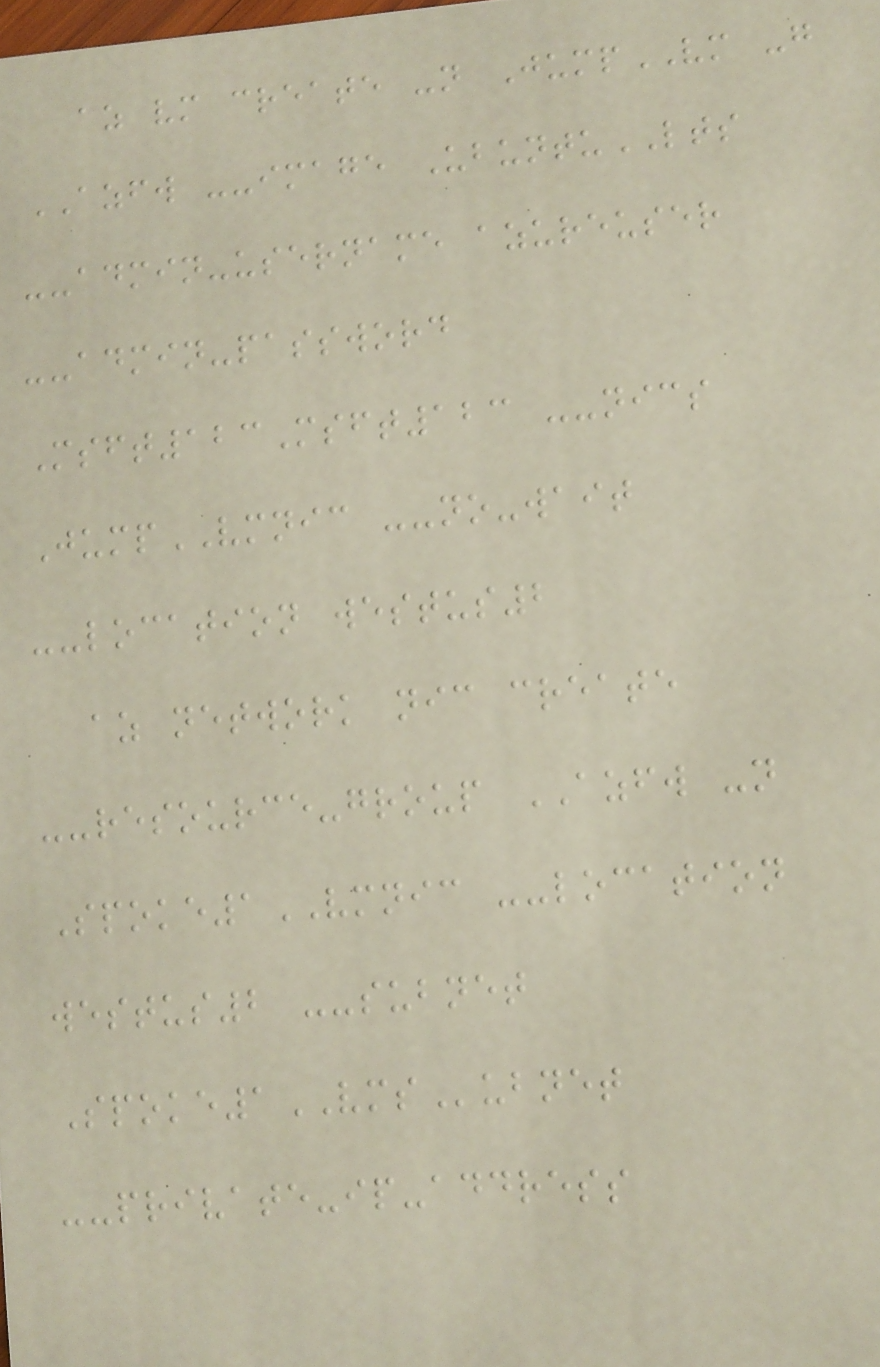az vm create -n JumpVM -g
AZFW --image UbuntuLTS
--admin-username azureuser
--admin-password
Msft123Msft123 --nics
JumpVMNIC --no-wait
--location westus2
az network nic create
--resource-group AZFW -n
Spoke1VMNIC --location
westus2 --subnet
Spoke1VMSubnet
--private-ip-address
